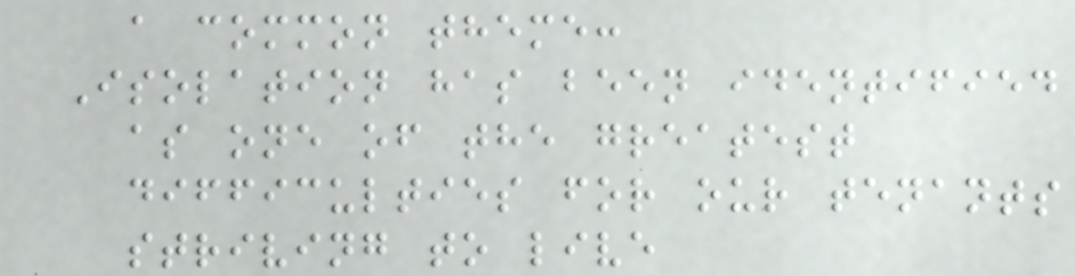a common theme:
Isolation has been identified
as one of the greatest
difficulties for our tenants
striving to live
